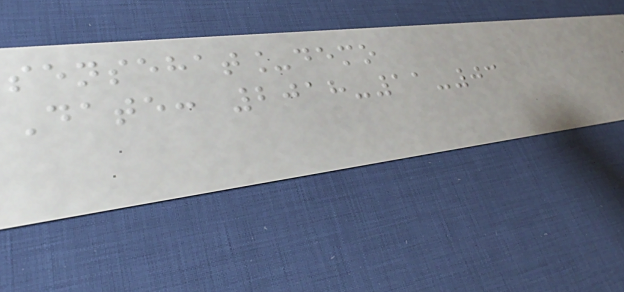sensehat_demo
Date: 2018-11-03
